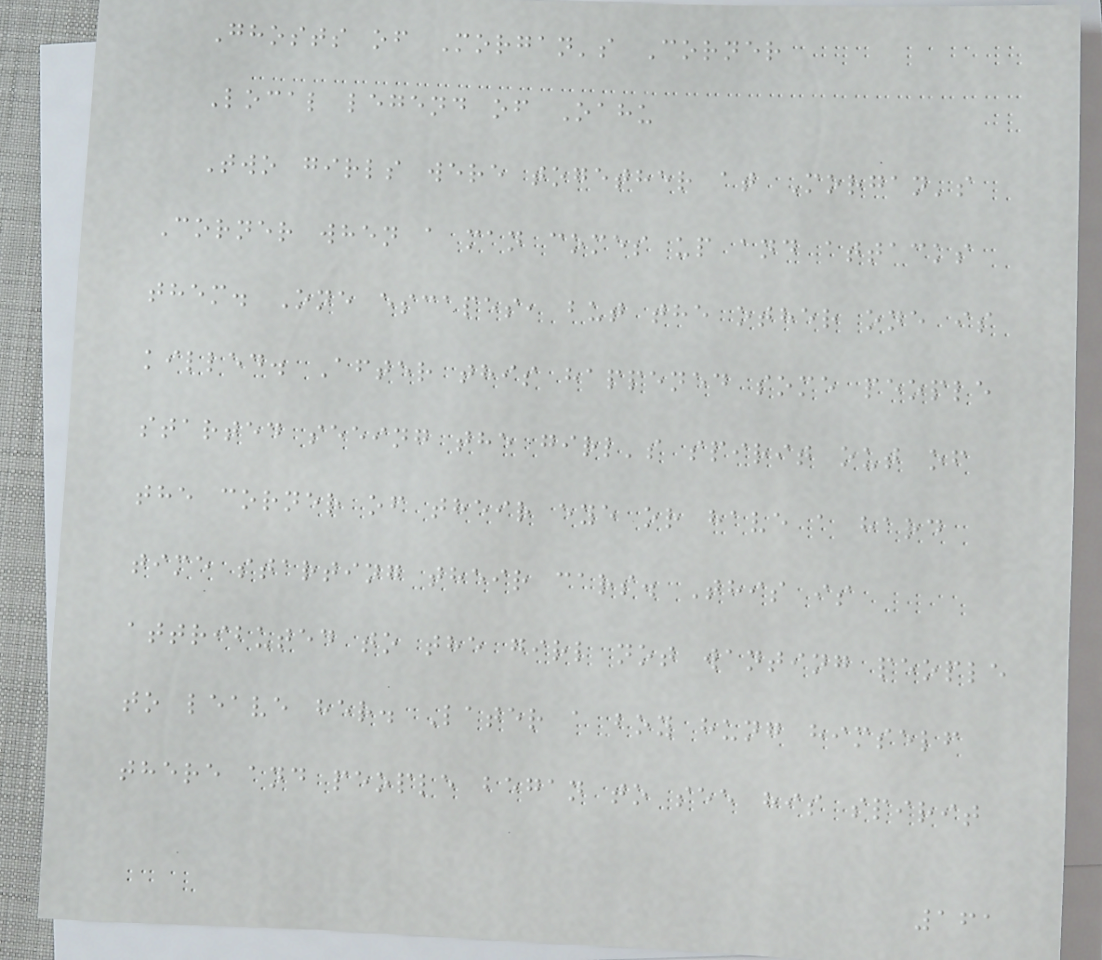Ghosts of Morgan's Corner
Local legend of Oahu
Two girls were together at Morgan's
Corner when a man comes up and attacks
them. One escapes, but the other one is
killed. After this happened some people
started seeing the girl's spirit out of
the corner of their eye or have a hard
time starting their cars. This is
attributed to the girl not wanting people
to leave her. Later a boy hung himself
there and people began to see his spirit
161
